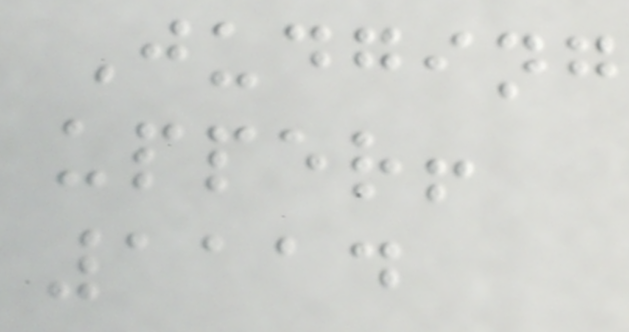Judging
upper!
1114
